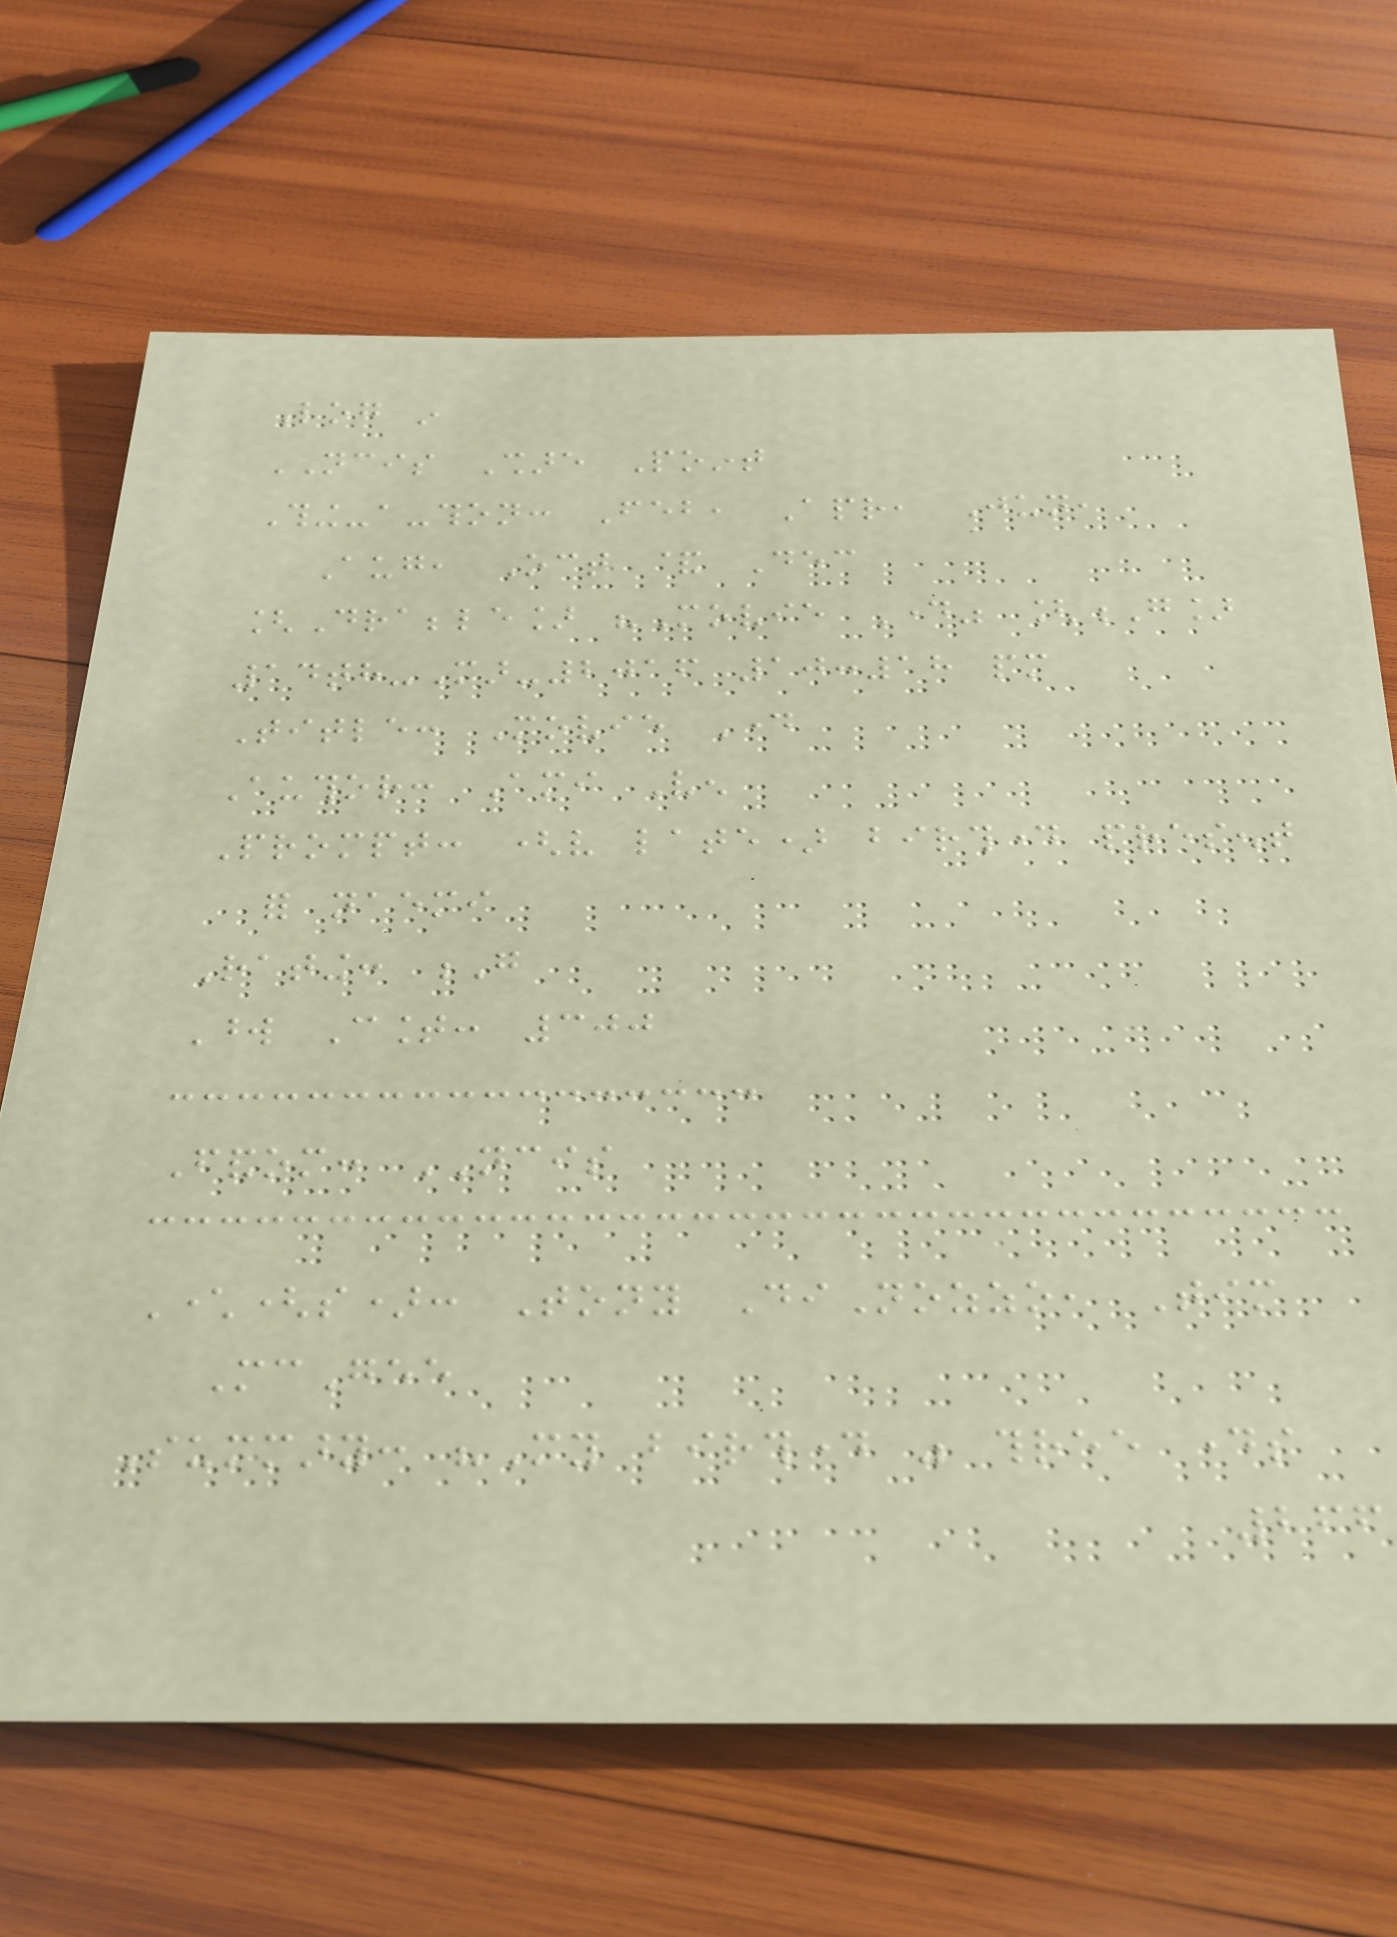Log in
NCIS Share Point
Thing-a-thon: Feb, Apr, Jun,
Aug, Oct & Dec
[Drabble] "Movie Day" [G]
14th-Mar-2016 10:18 pm
Title: Movie Day
Author: Ami Ven
Prompt: (very late) birthday present
for naemi
Rating: G
Word Count: 300
Fandom: NCIS
Character(s): Tony DiNozzo, Tim
McGee
Summary: "My birthday was three days
266
